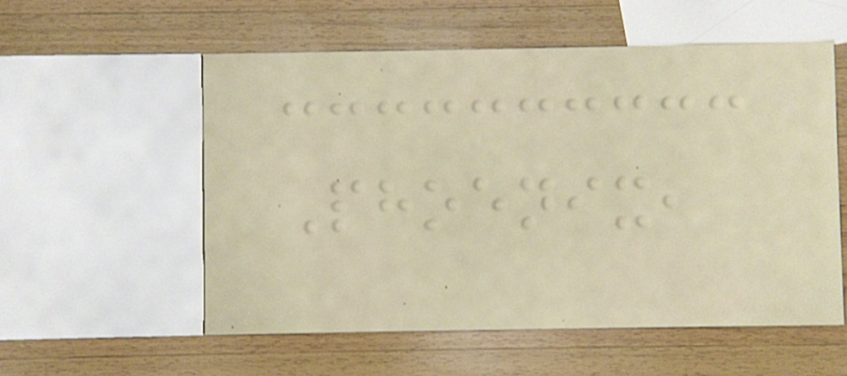Phoenix,
